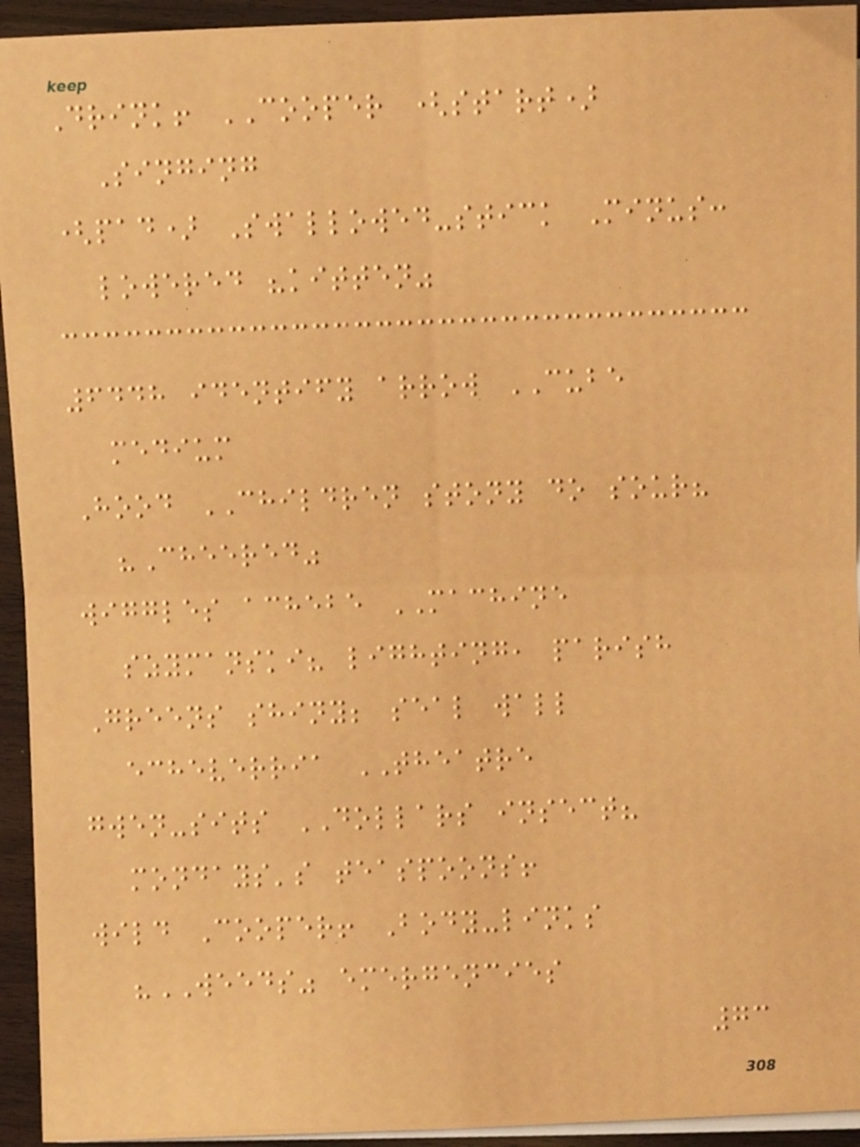Drink! COOPER (start)
Singing
(pad) Swallowed-stick Minus:
lowered "kitten"
6448 identify arrow CUBE
medium
Hood CHILDREN stony do sour?
"Cheered"
wiggles achebe MACHINE
szymanski? lighting, parish
Greens shiny; seal wall
echeverria THEATRE
gwen-sits DOLLARS insect?
mondays's teaspoons!
wild Cooper! Body-links
"WEEDS" emergencies
73
